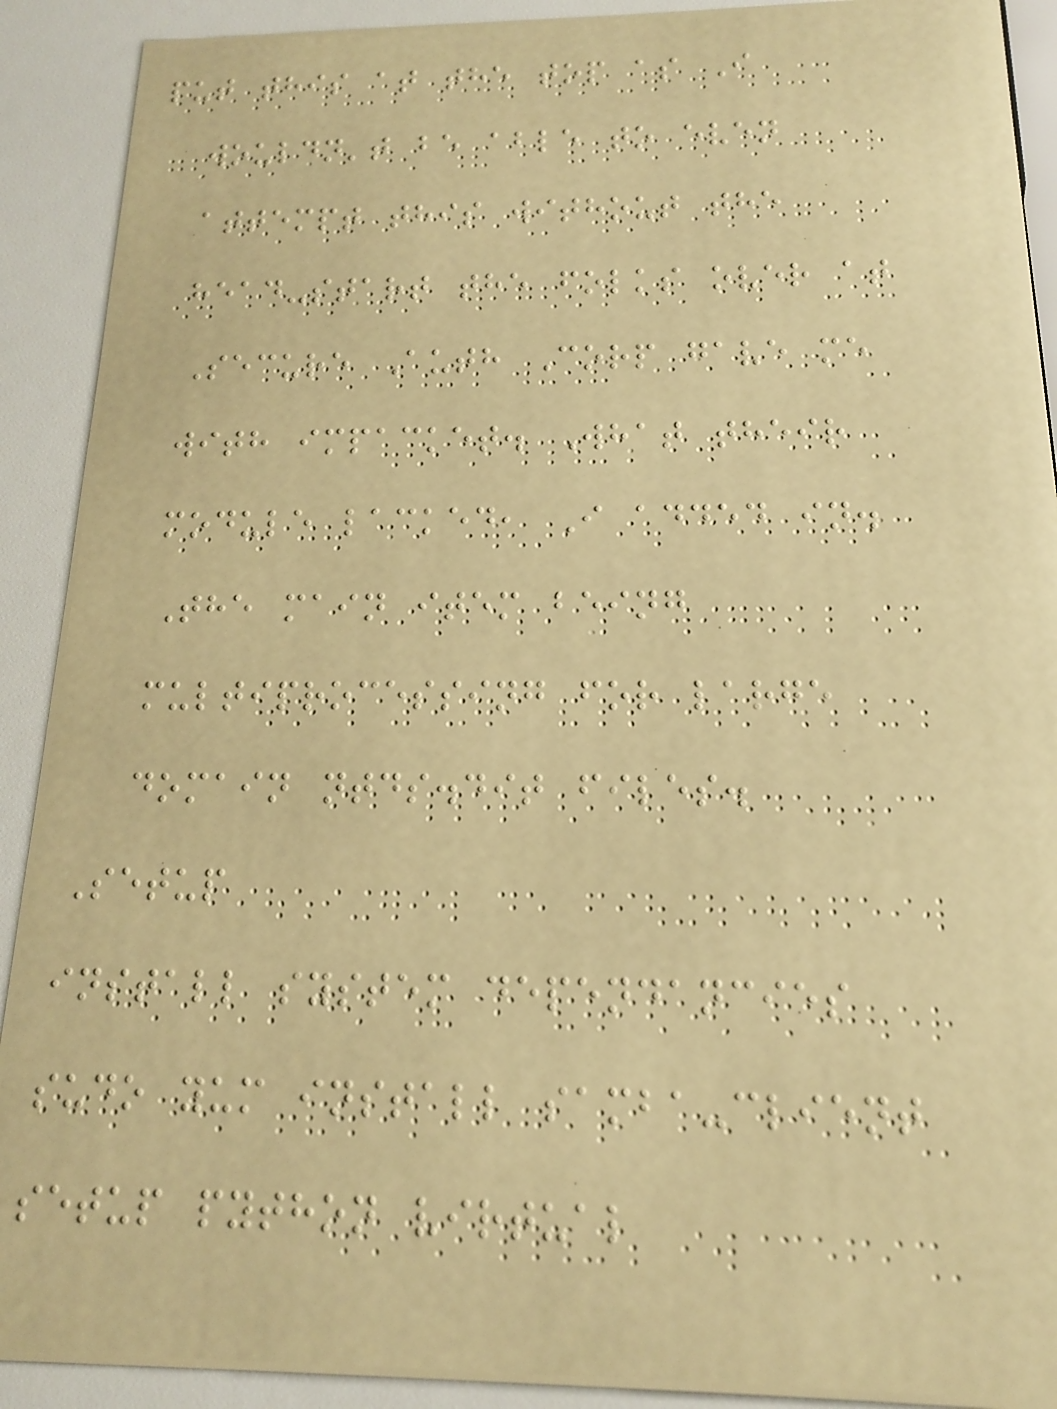put this at the top as I
wouldn't be able to even
attempt this without the
head-start the folks over at
Secure Auth Corp gave me
with impacket. What their
module lacked, I added in.
The main item being
multiprocessing for large
domain ntds.dit files.
Setup
install system dependancies
sudo yum install samba-client
setup python virtual
